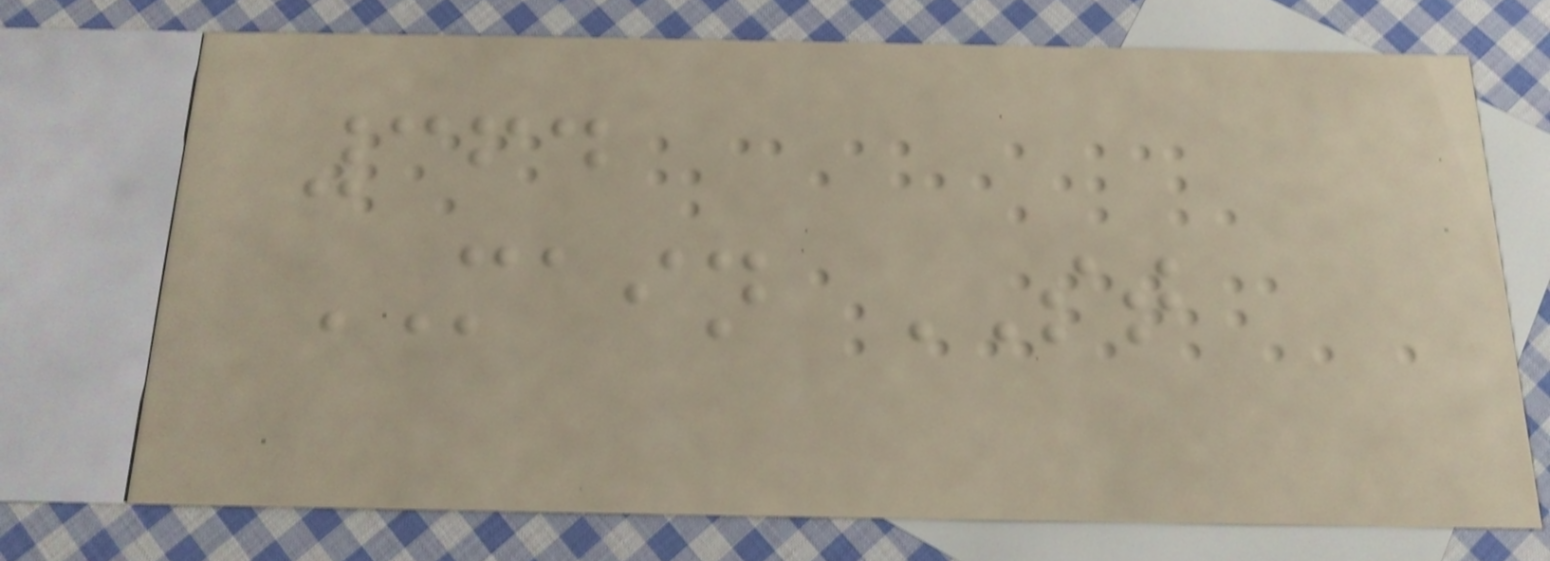364
MAIN ST
